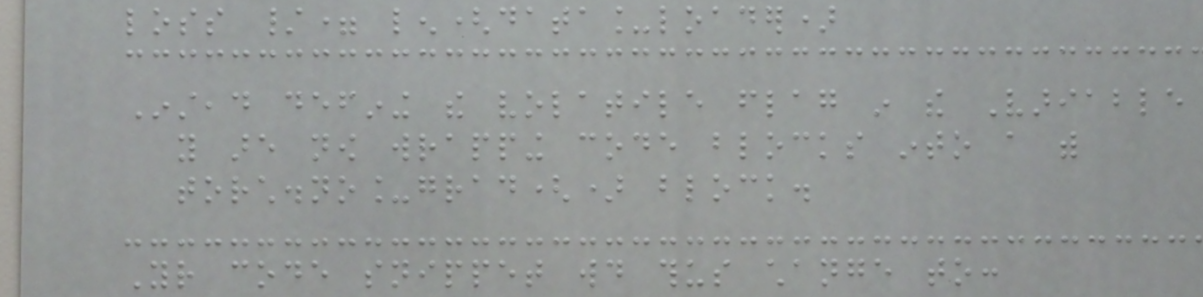loss /= len(data_loader)
Instead defining the volatile flag in the Variable
you are now wrapping code blocks into a with
torch.no_grad() block.
Your code snippet would thus change to:
